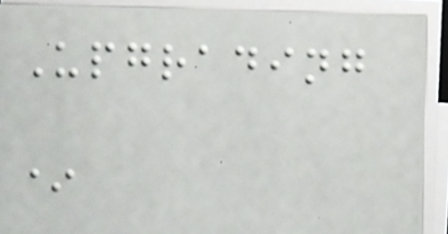Upgrading
*
